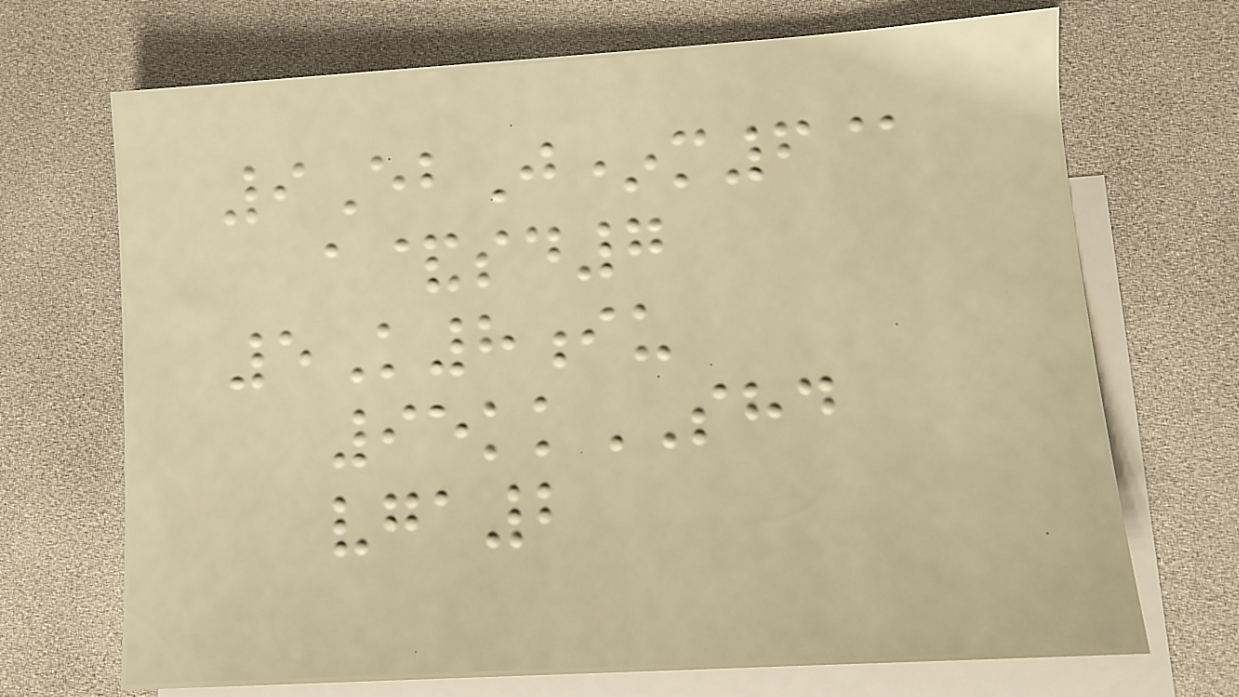9EbJ*m6@
a&sd7
5K8iu
95kkSHD
vga2
